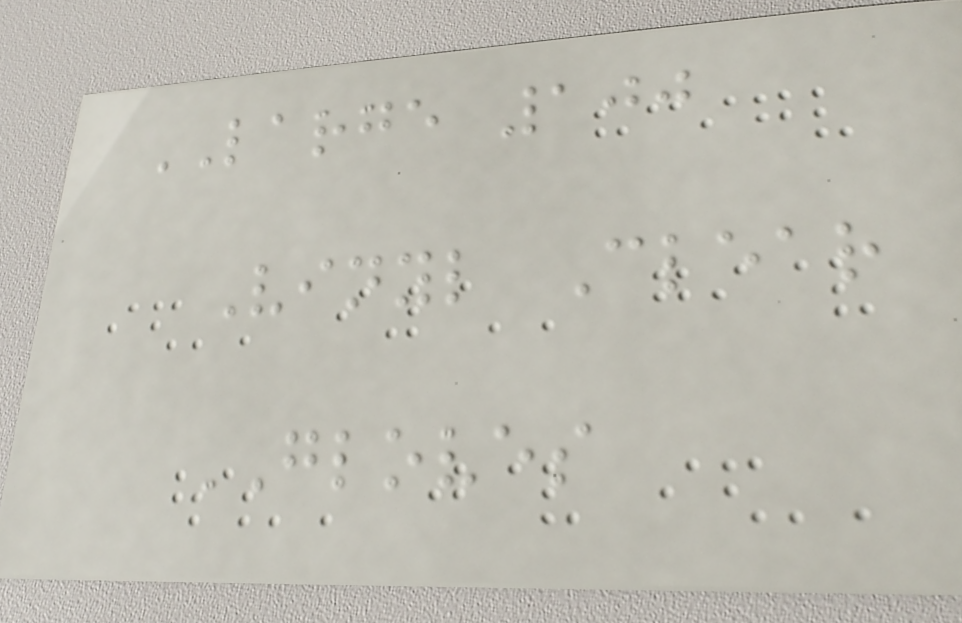LARGE 100
Vinyl Clear
GLOVES
